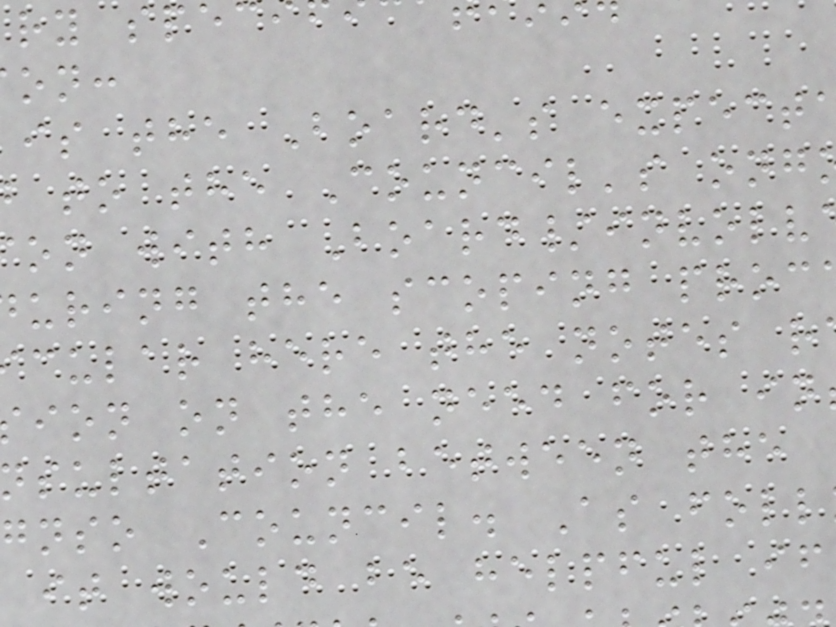is the Board's expect
to the Council's ong
on with Board/involv
uring the scoping proc
cular here the notes r
ion on the need for in
sultation between the
gnso Council. As foll
it would be helpful if
